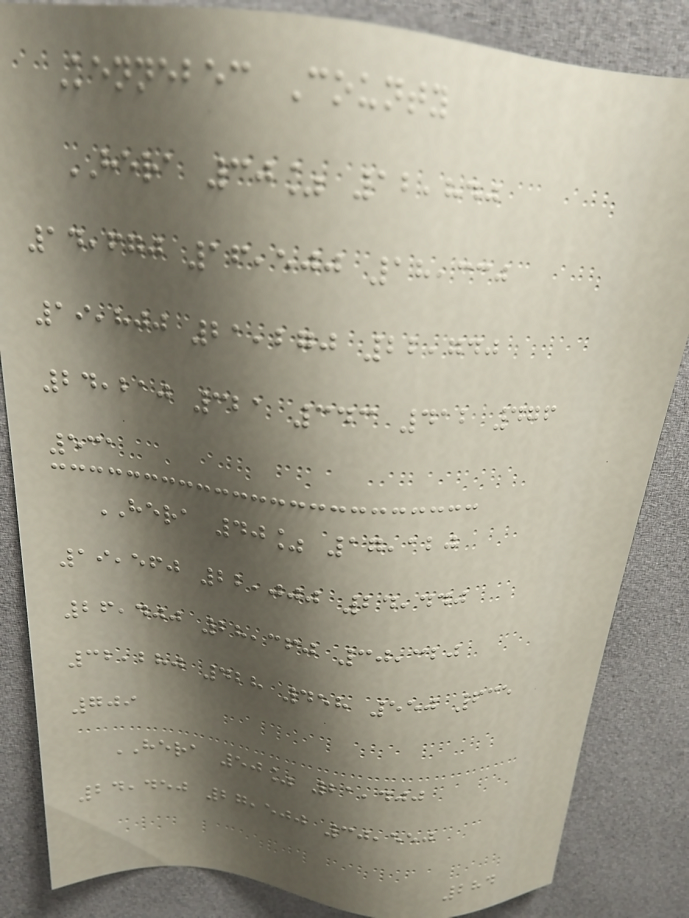Kennebec County
HERA 30% 12,840
14,670 16,500 18,330
19,800 21,270 22,740
24,210 321 343 412 476
531
HERA 40% 17,120
19,560 22,000 24,440
26,400 28,360 30,320
32,280 428 458 550 635
709
HERA 50% 21,400
24,450 27,500 30,550
284
